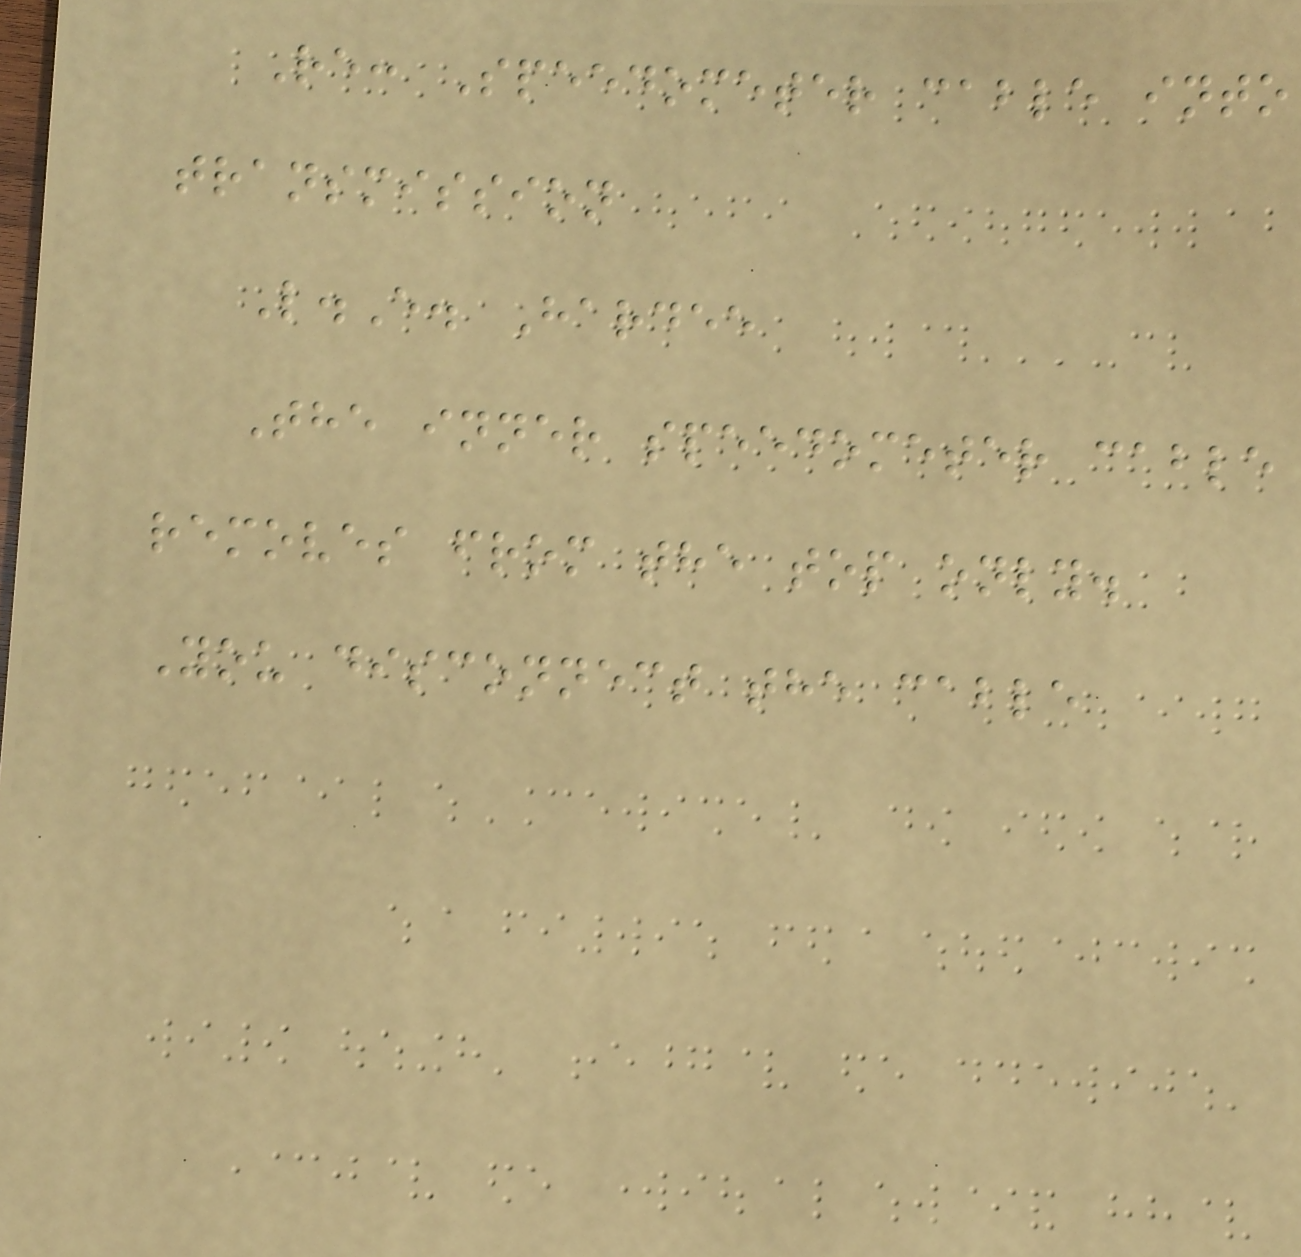Re: Speedometer cable into
transmission
L.E. Hardee
The inner speedometer cable
removes from the top only.
You disconnect the cable
